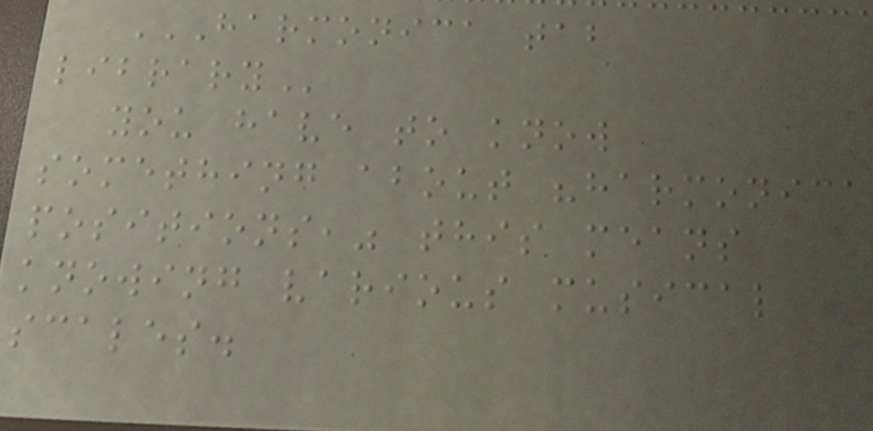HARMONICA TAB
LIBRARY
you have to know
something about "harmonica
positions," this means
knowing various musical
scales.
